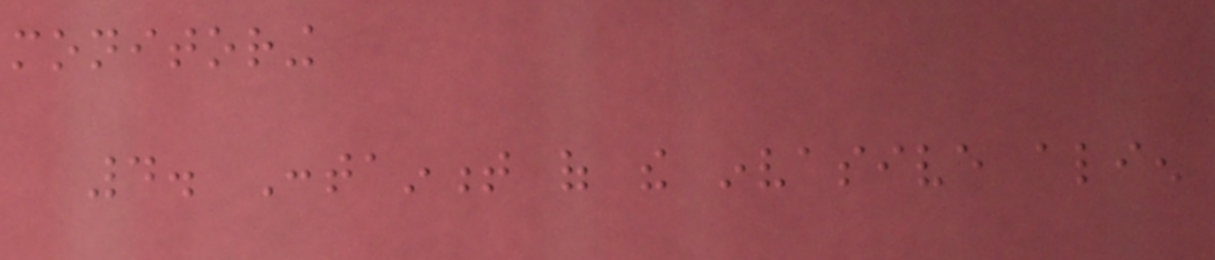monitoring
4. Containment of the invasive alien
